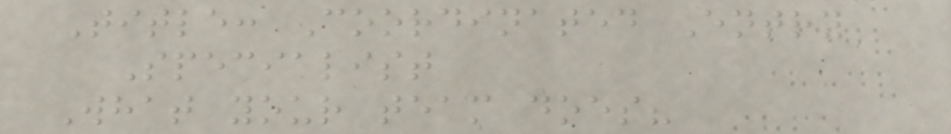Title: Coordinated Entry
Specialist
What your team does?
